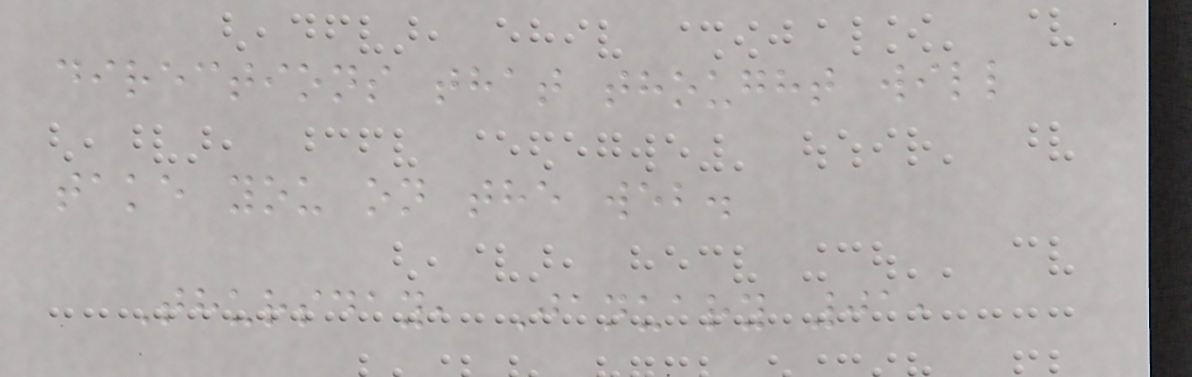directions that thought will
take you on the web.
Thursday, January 01,
